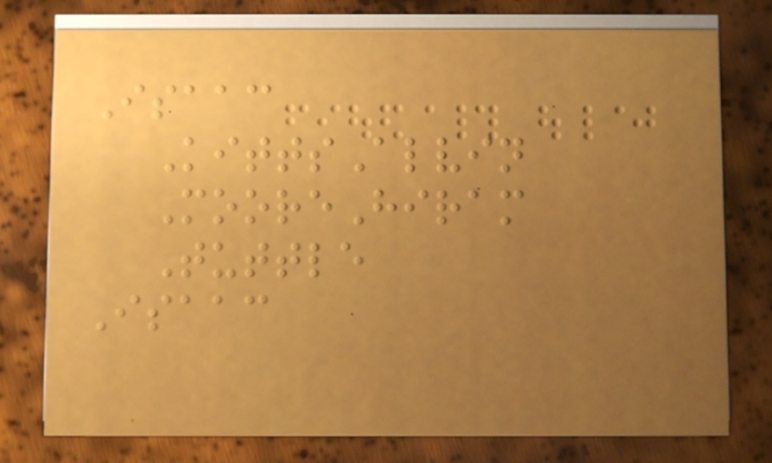Isaac
KittsAlvin
MooreHiram
Tuttle
Isaac
